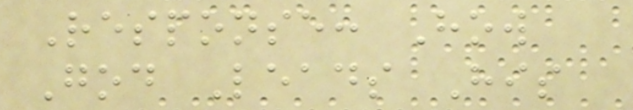Response: How
God Leads His
